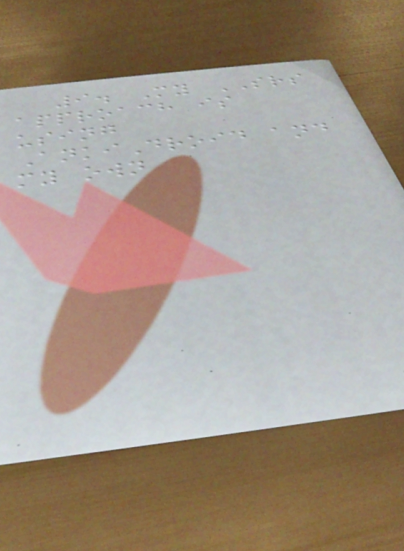9. My SRS
approach is
using
AnkiDroid and
my own
